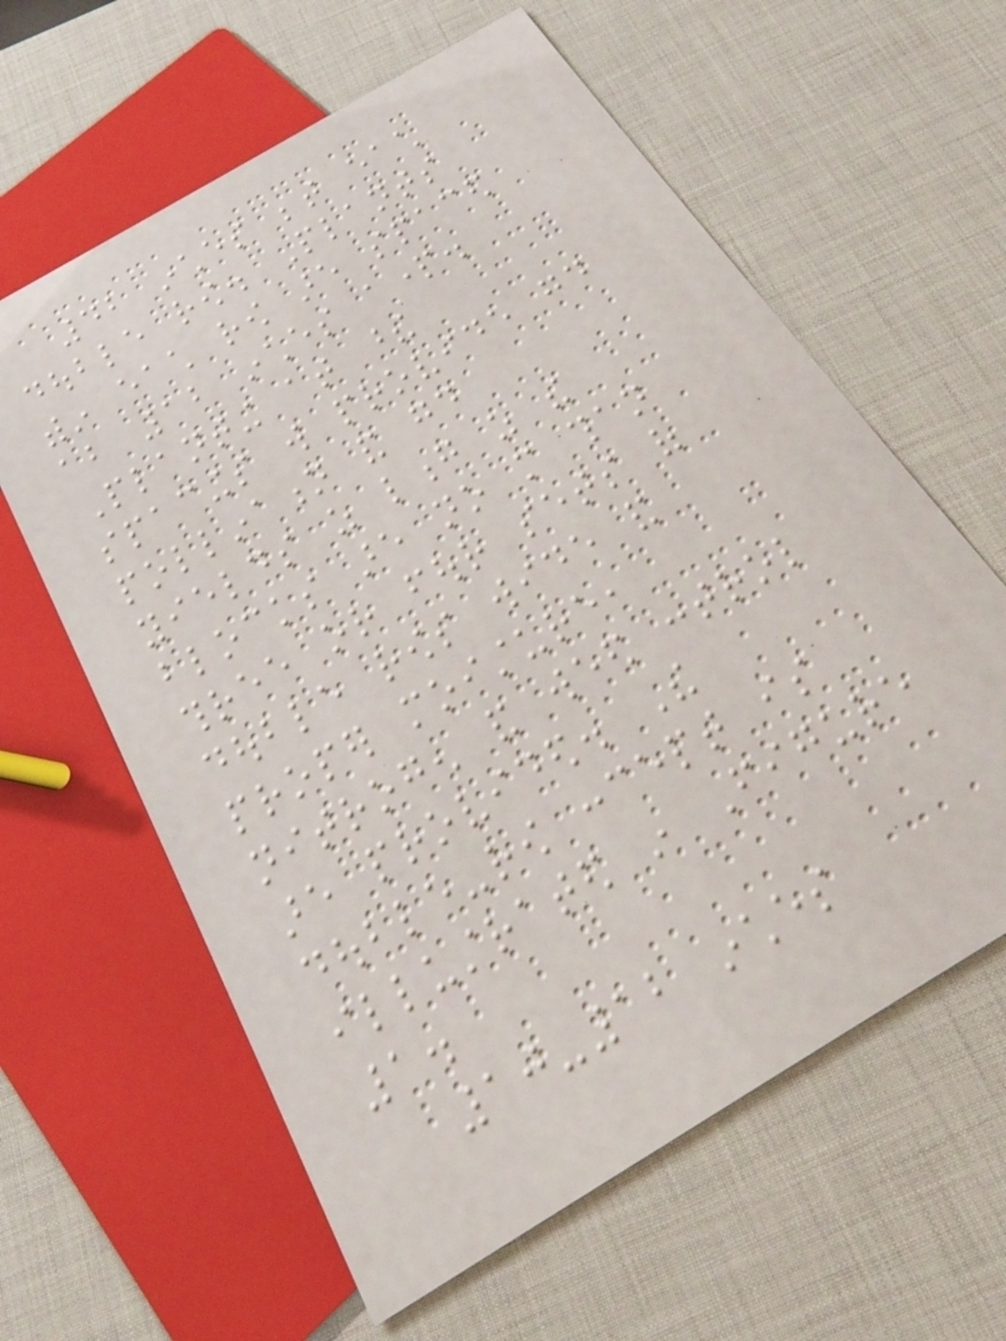42 inches between each
double row. Plants
within each row are spaced
about 12 inches apart.
Planting at these
spacings will provide good
pollination and good
yields as long as the
blocks are no more than
three or four sets of
double rows wide and
proper moisture,
nitrogen and weed control
are provided. The
double-row concept is
illustrated in Figure
1.
10-12 inches
